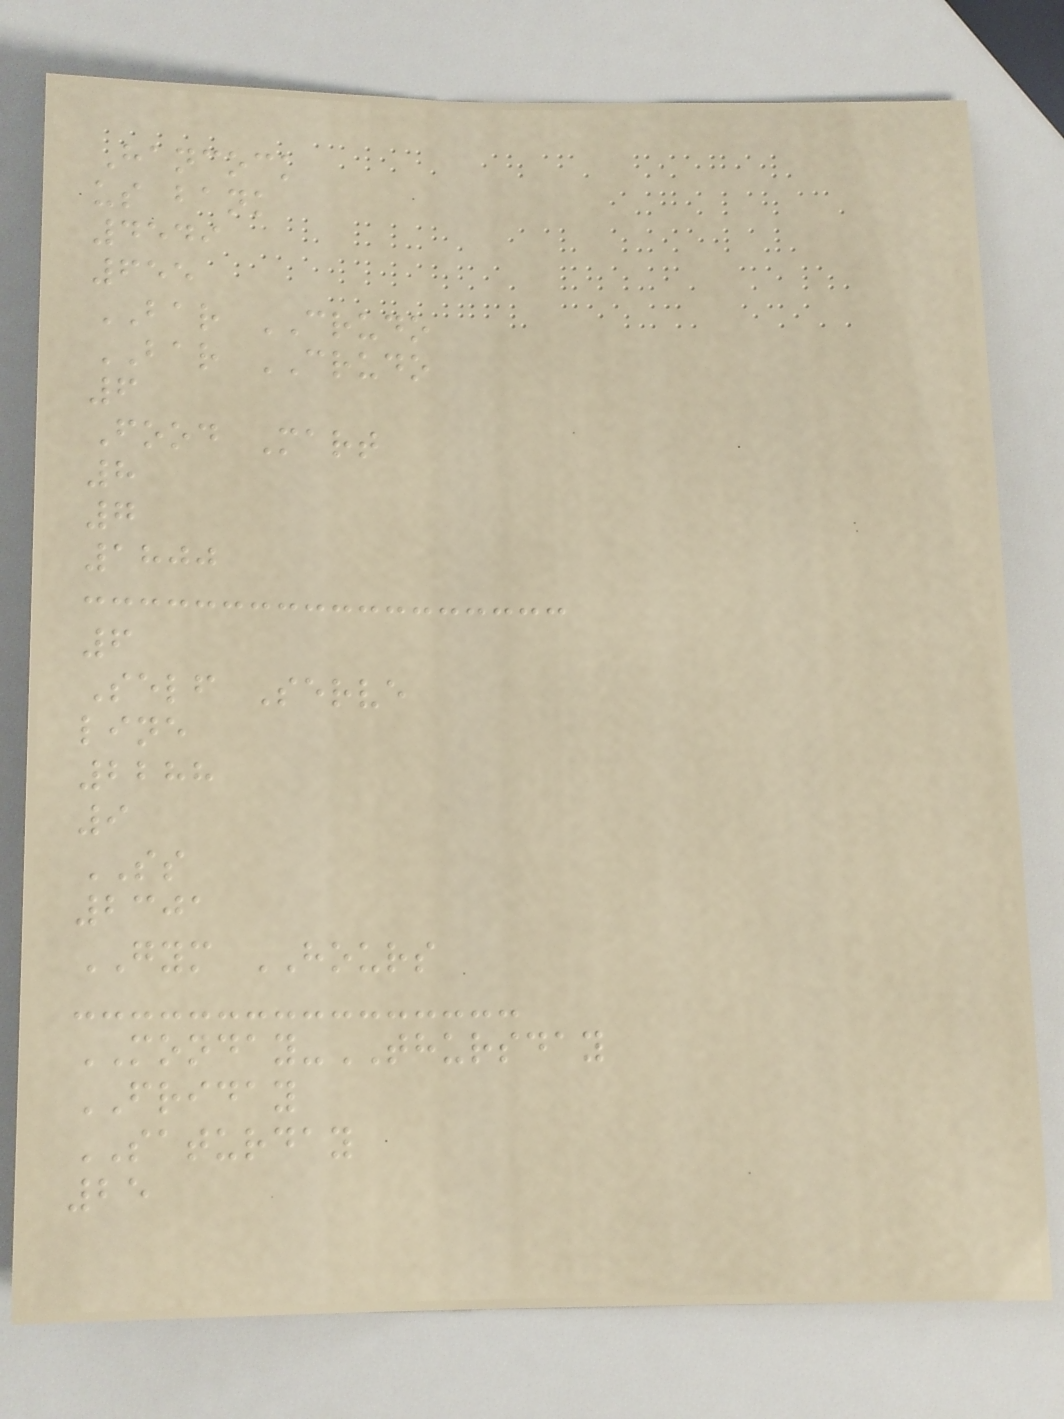Hancock
us bank
4549
655
BAR CRUDO
BAR CRUDO
6
Food Mart
8
7
1800
6
Self Serve
line
2288
9
SS
2301
GYM HOURS
MONDAY-THURSDAY
FRIDAY
SATURDAY
25
